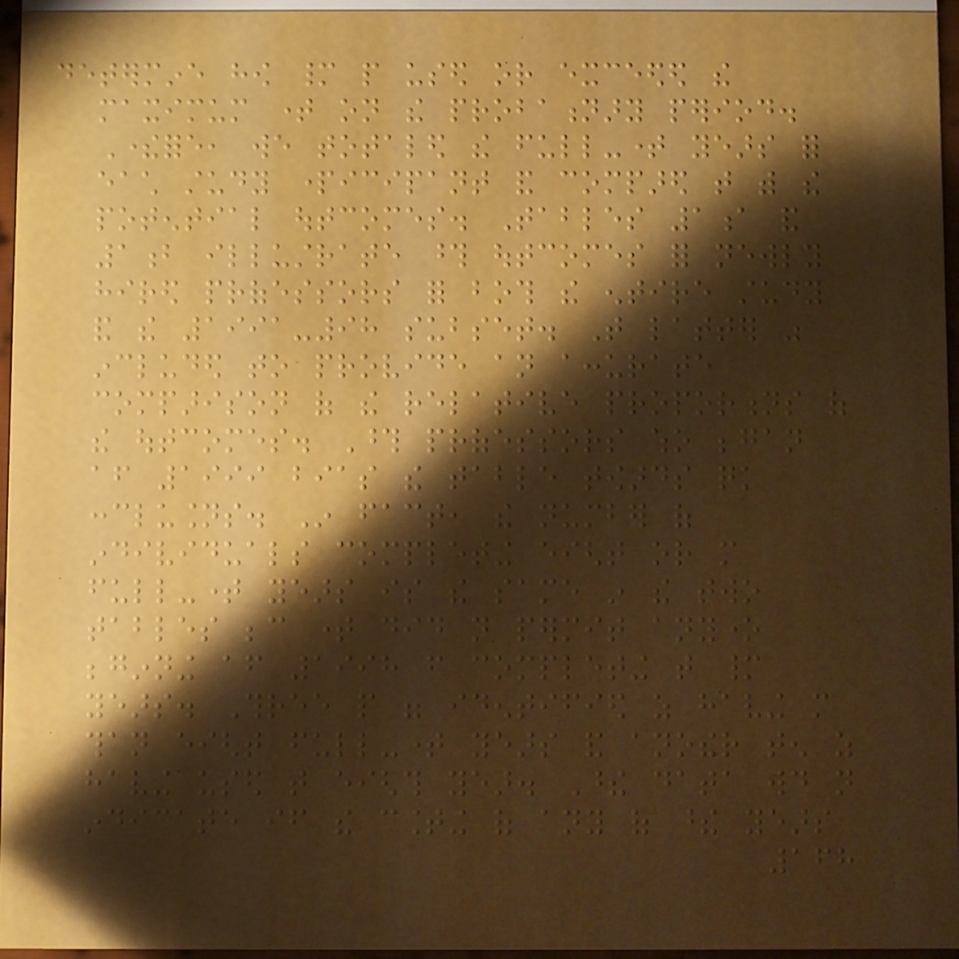determine how many people used or exceeded the
maximum time on the probationary period.
Therefore, we totaled the full-time years for
each study participant and compared that with the
potential outcomes. Tables 1a and
1b illustrate those outcomes for newly
hired professors for both the entire study
and the 1991-98 subset. That latter was
included to provide an accurate
comparison of the relative proportions of
the outcomes. Those professors who began
after 1999 bias the table towards quick
conclusions. In fact, the number of
individuals completing eight or more
full-time years is the same in the two
tables because time did not permit anyone
beginning after 1998 from completing that many
years. Three people were identified as having more
than eight full-time years and another ten as
having used that eighth year. These data would not
indicate if the counting of any of these years
168
